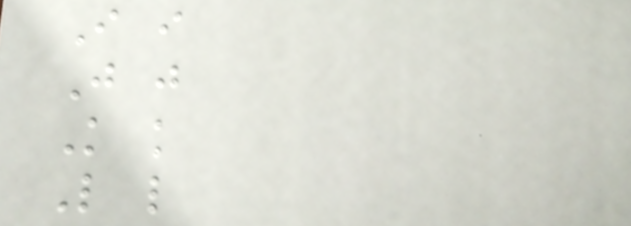I i
J j
K k
L l
